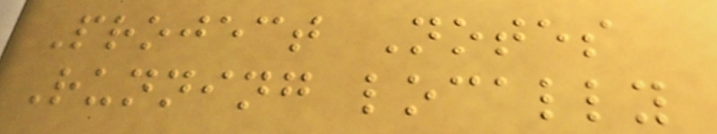Project Notes
Running locally
